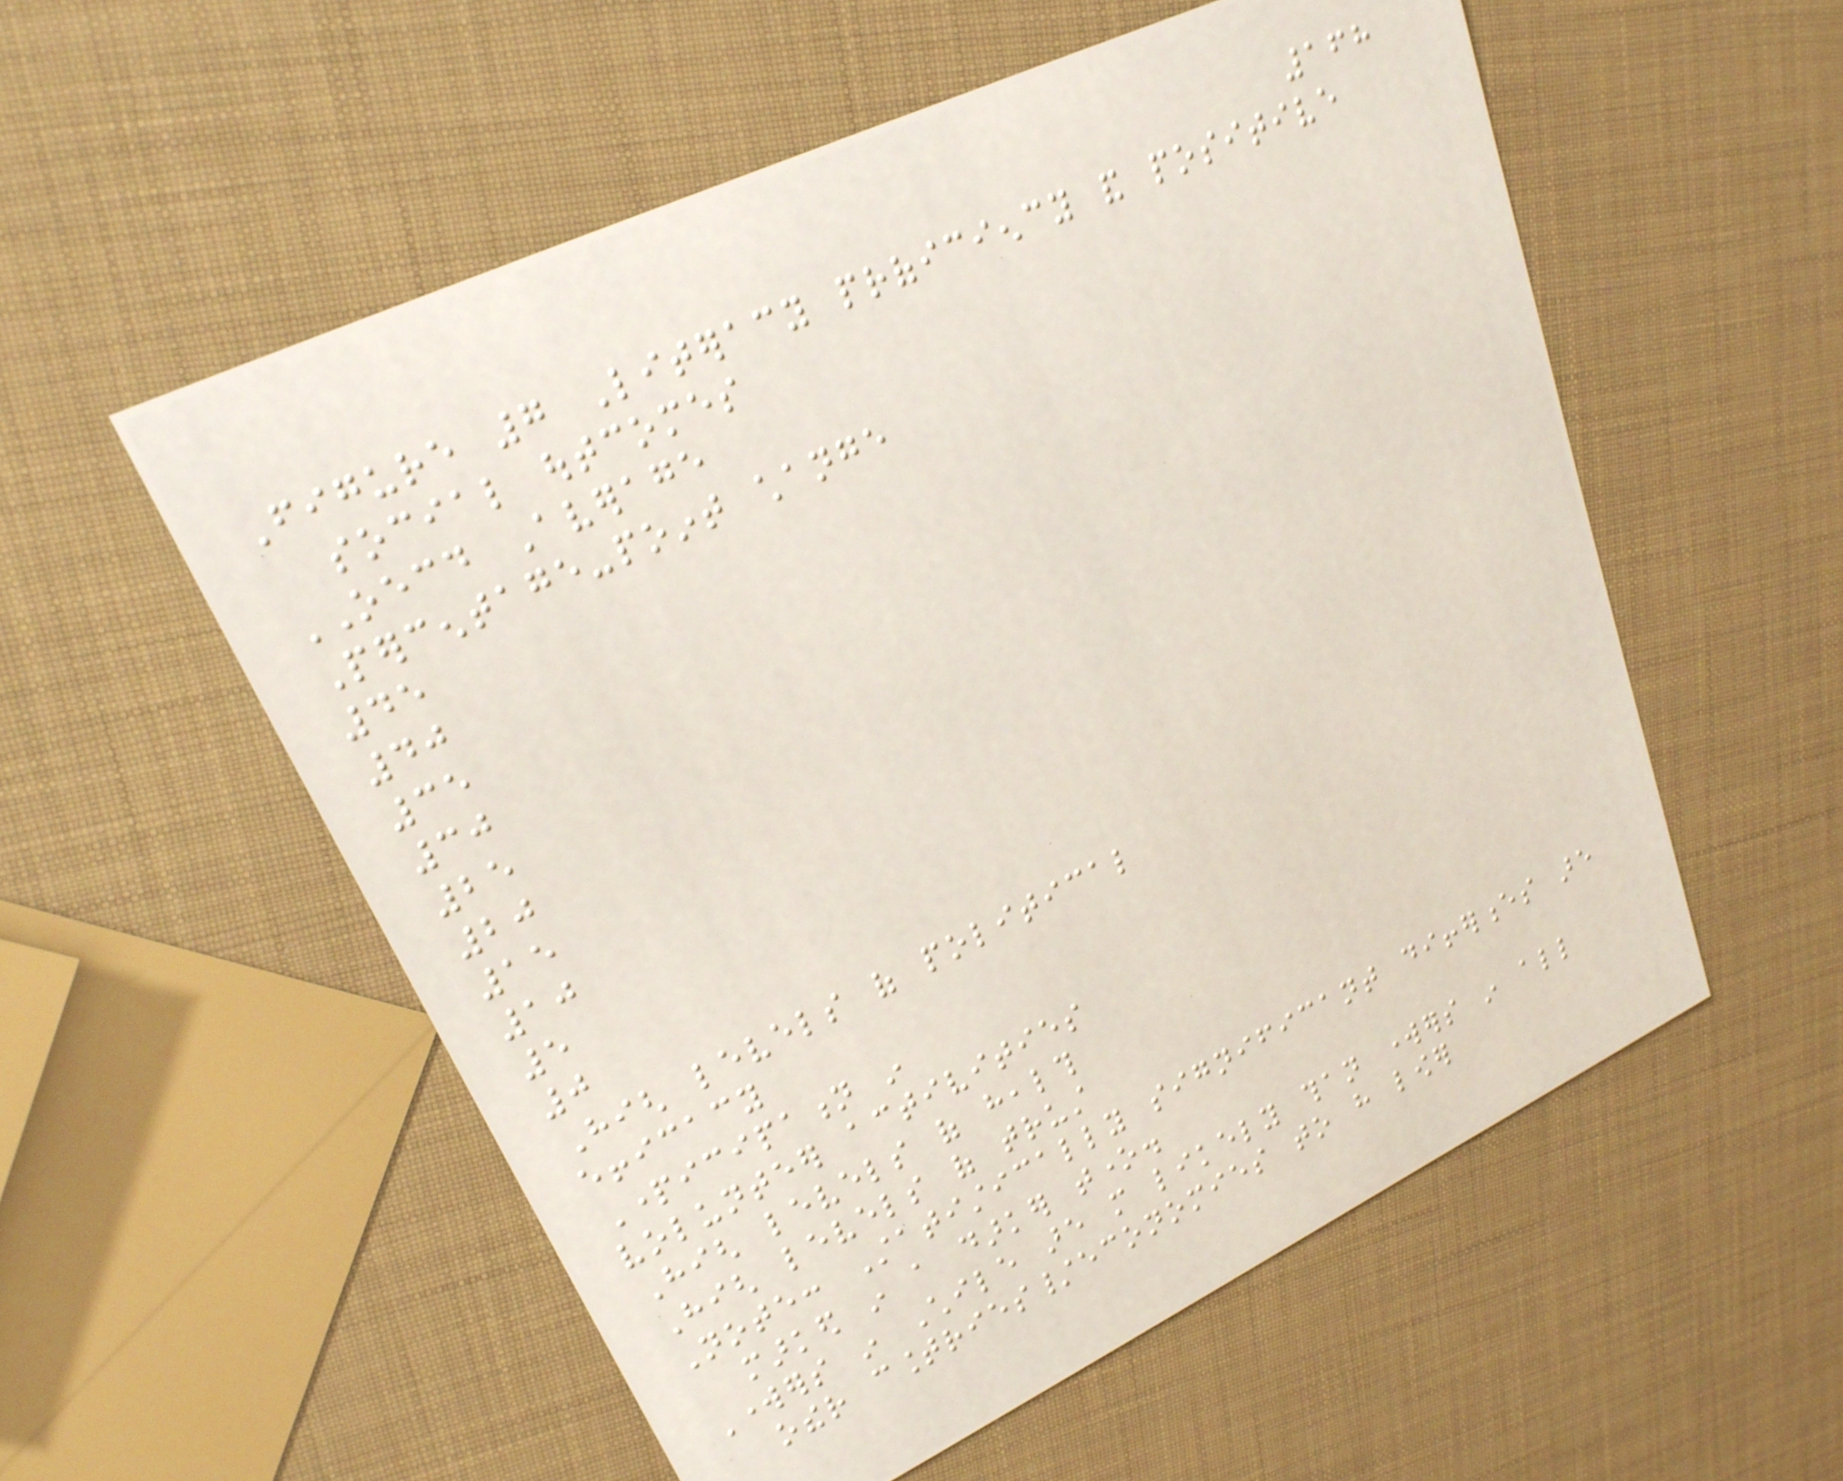168
Figure 7 Literacy proficiency and positive
social outcomes
OECD Average
Percentage-point change
45
40
35
30
25
20
15
10
5
0
High levels of political
efficacy
Participation in
volunteer activities
High levels of health
High levels of trust
Note: Statistically significant differences are
marked in a darker tone.
Workers in Chile are more likely than workers in all
other countries/economies to have lower
